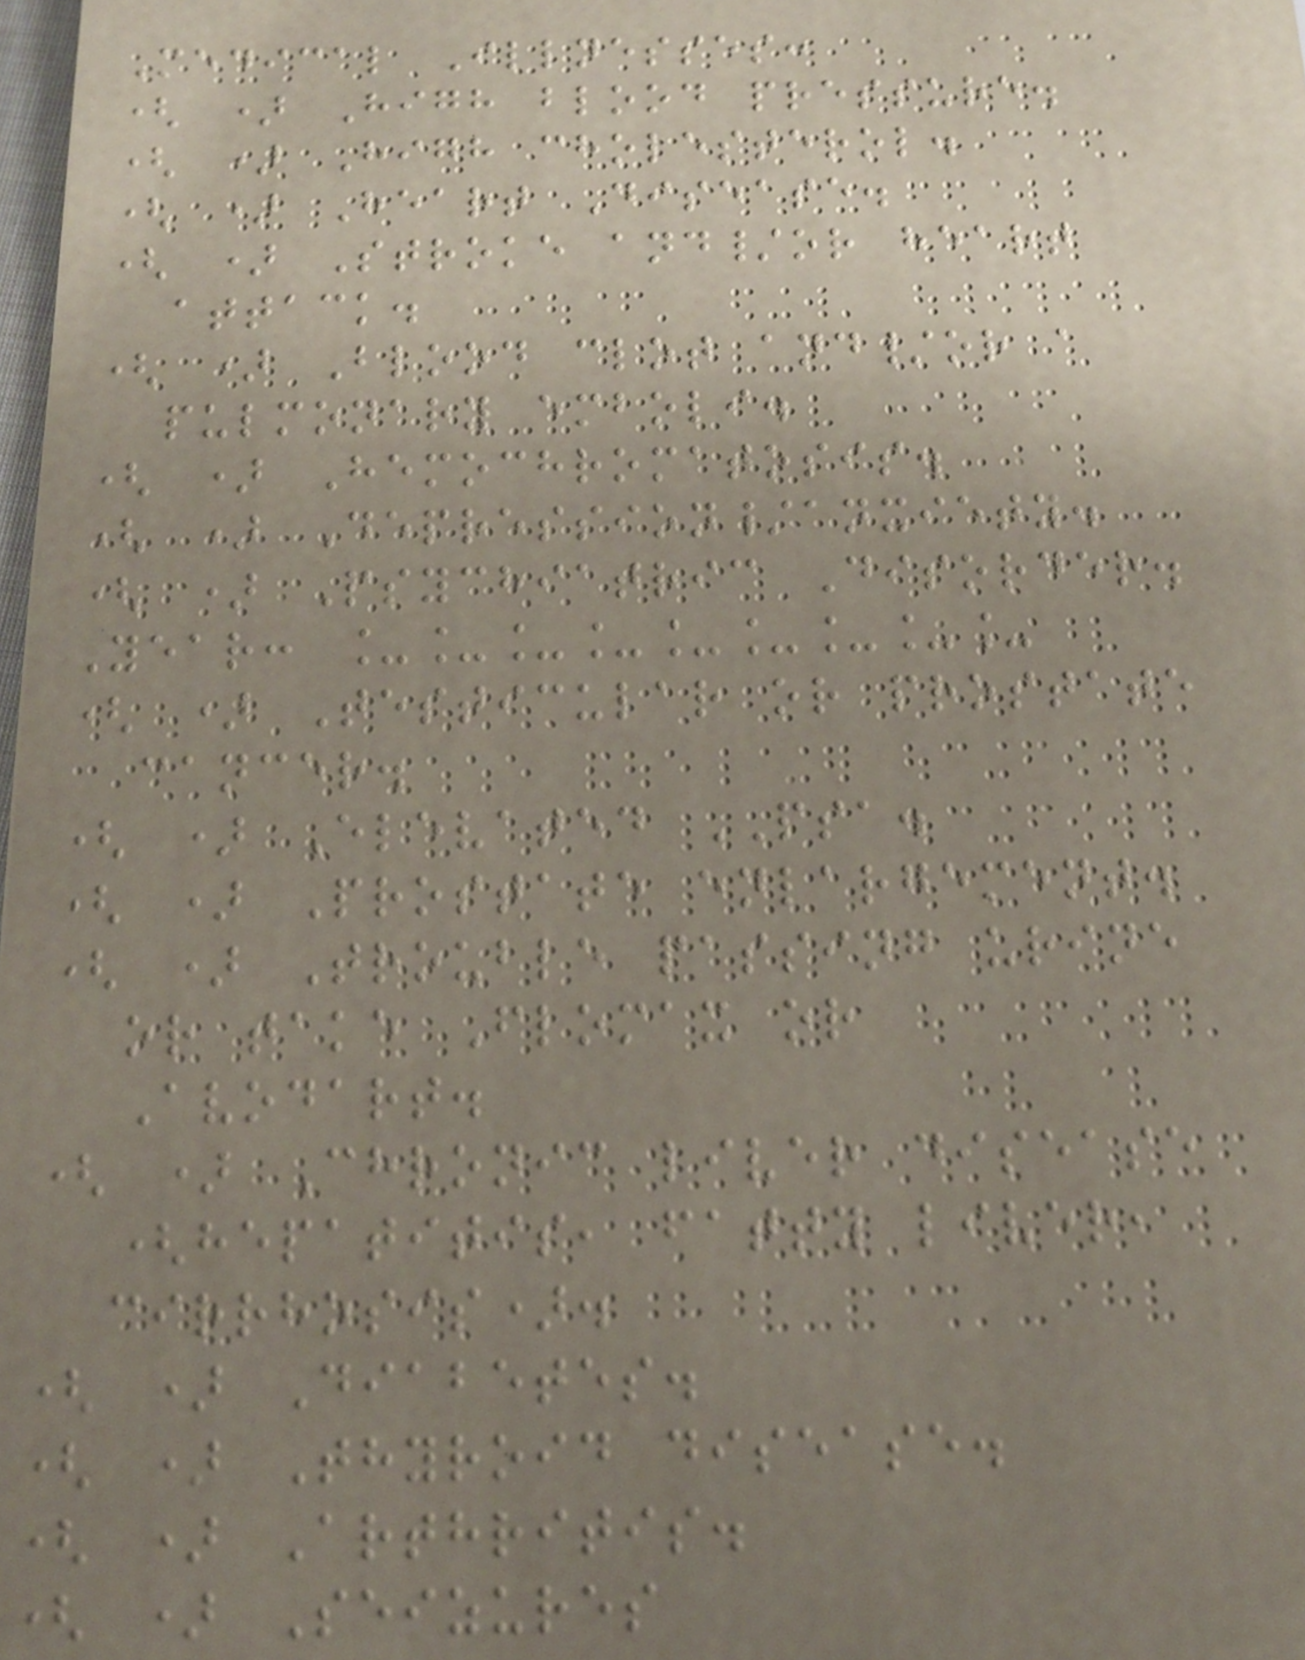Medical Illnesses:
( ) High blood pressure.
( ) High cholesterol.
( ) Heart Disease.
( ) Stroke and/or heart
attack.
( ) Blood clot and/or a
pulmonary emboli.
( ) Hemochromatosis.
( ) Depression/anxiety.
( ) Psychiatric Disorder.
Year: _________
( ) Testicular or prostate
cancer.
( ) Elevated PSA.
( ) Prostate enlargement.
( ) Trouble passing urine
or take Flomax or
Avodart.
( ) Chronic liver disease
(hepatitis, fatty liver,
cirrhosis).
( ) Diabetes.
( ) Thyroid disease.
( ) Arthritis.
( ) Seizures
